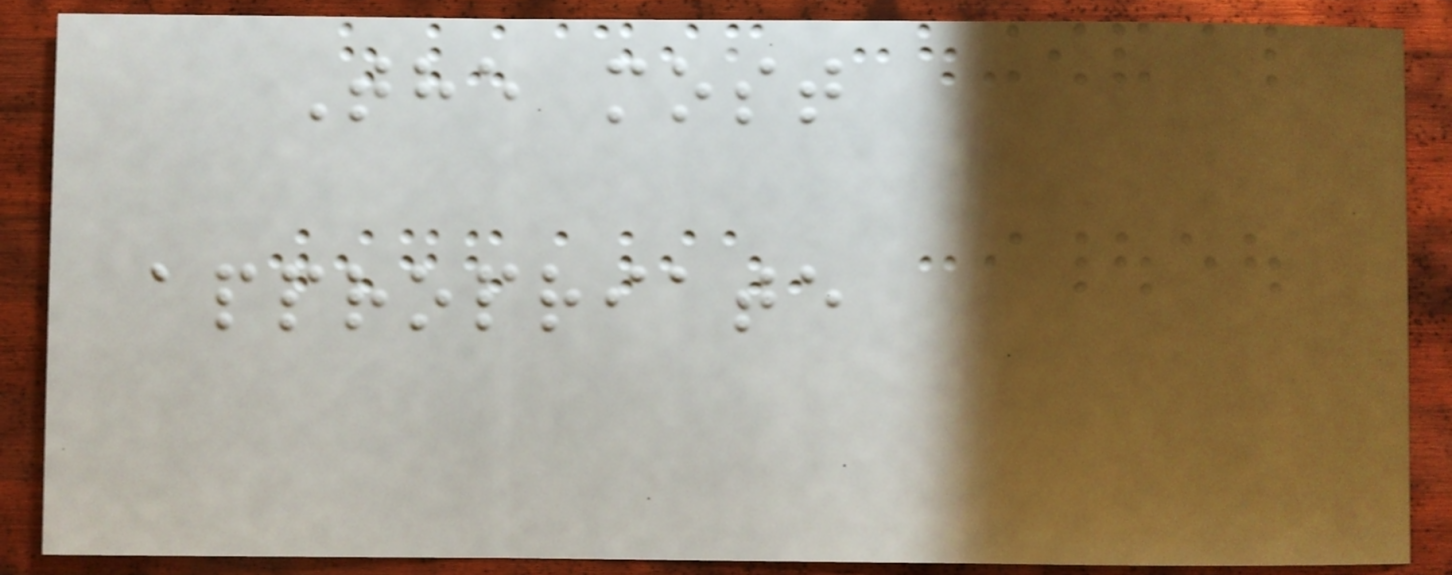The most
appropriate
